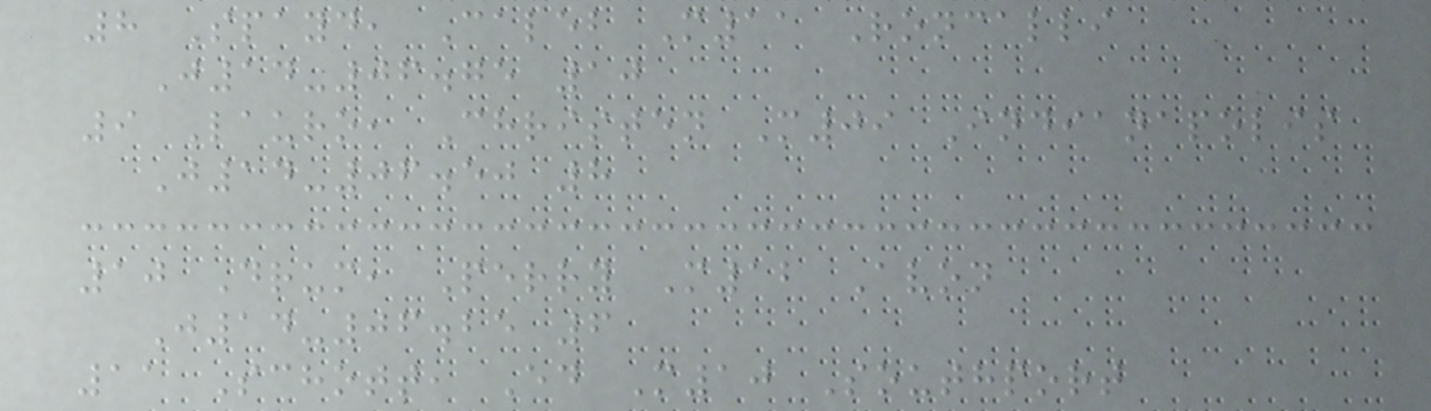8 Spayd, Caleb M11 Roncalli
J14-06.75 10
9 Lauro, Christen M09 Indianapolis
J14-06.50 8
10 Drum, Perry M12 Avon
J14-06.25 6
11 Schott, Ed M10 Southport
